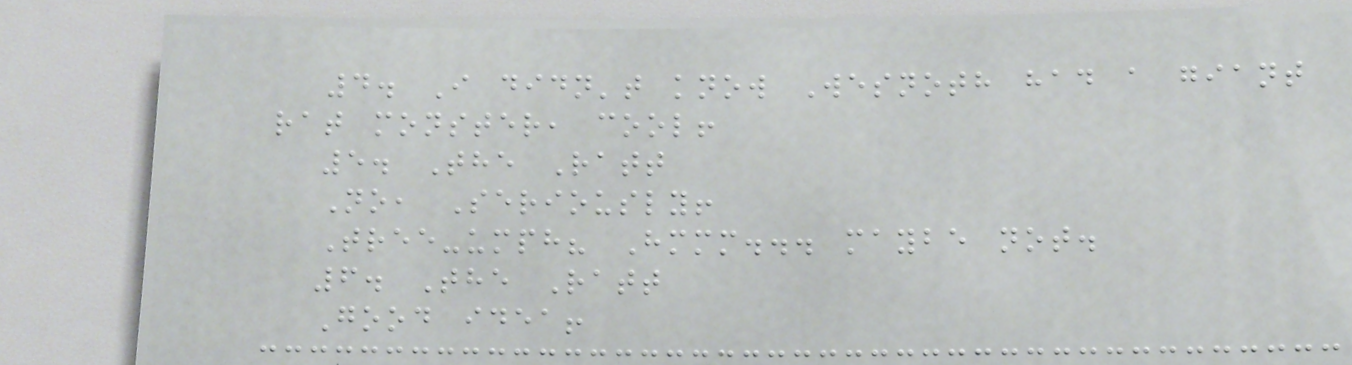4. I didn't know Wesnoth had a giant
rat monster, cool!
5. The Ratt
No, Seriously!
Tree-umph? Hmmm... maybe not.
6. The Ratt
Good idea!
